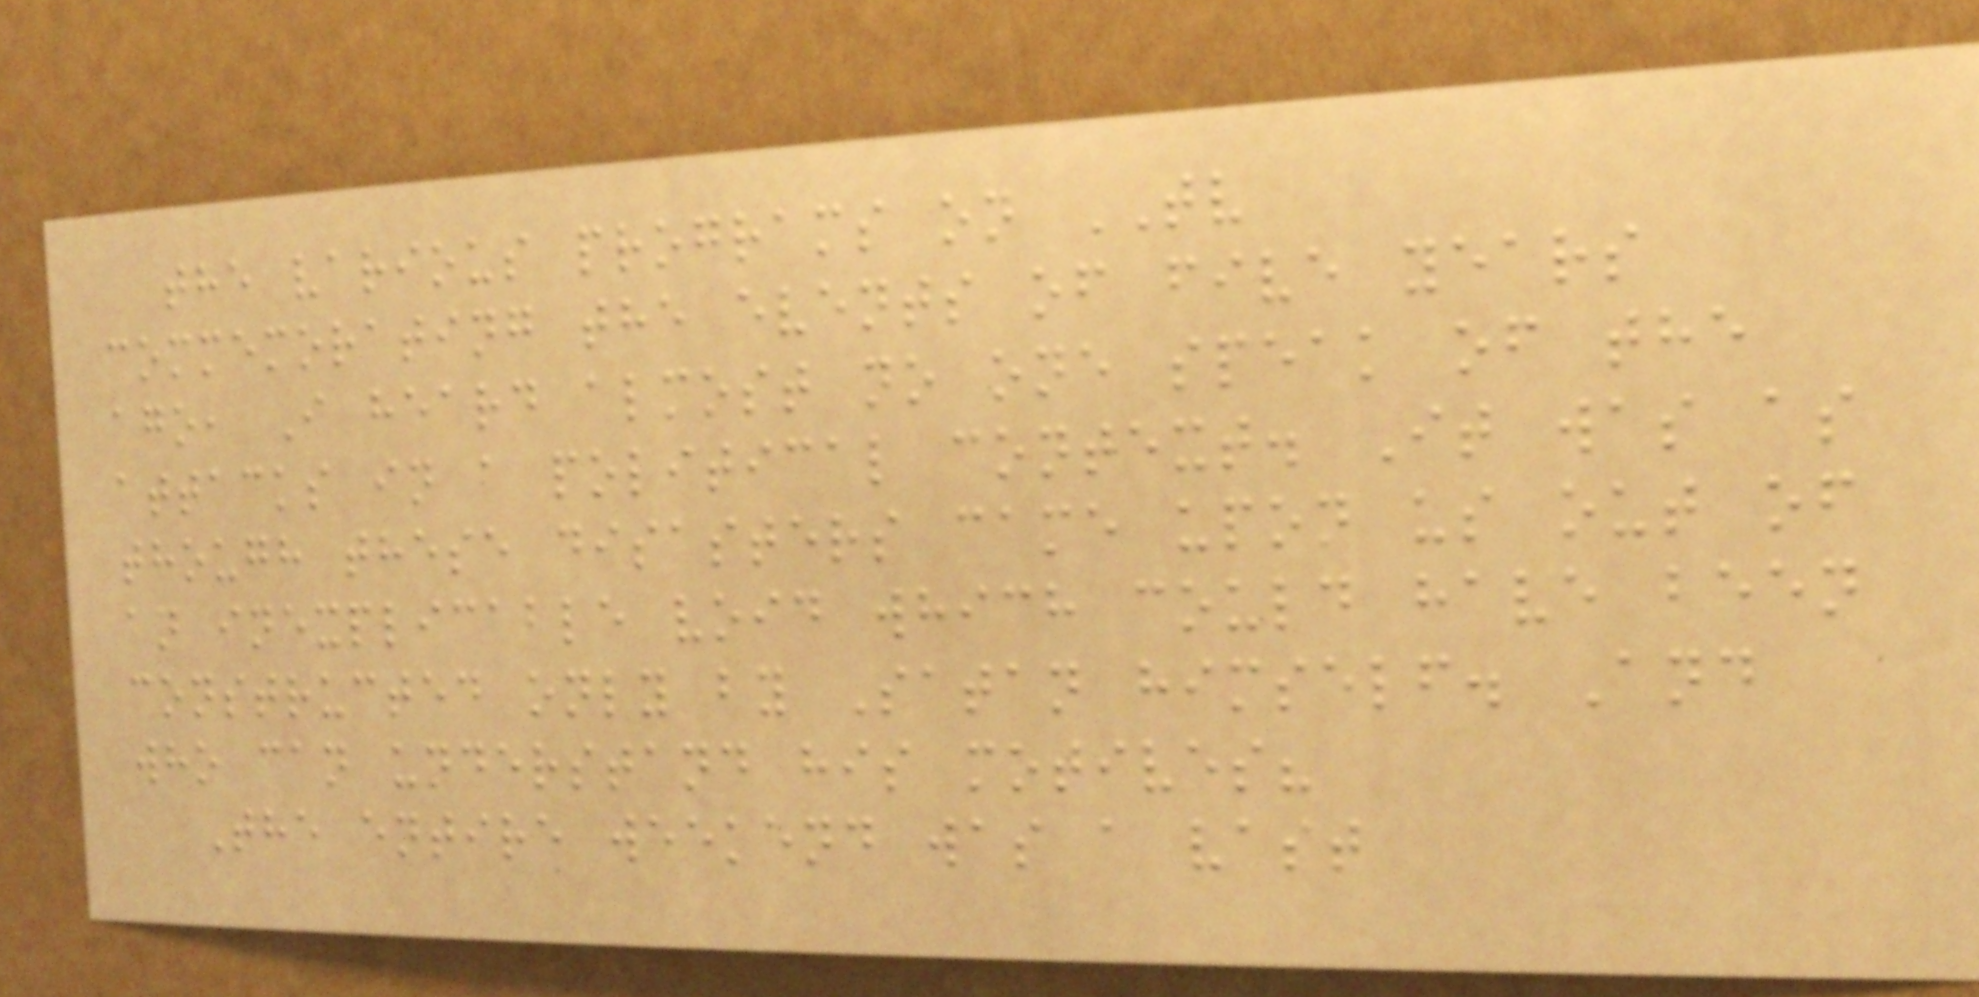the various programs on TV
commemorating the events of five years
ago, I heard almost no one speak of the
attacks in a political context. It was as
though these disasters came upon us out of
an inexplicable void which could have been
constructed only by Satan himself. And
who can understand his motives?
The entire weekend was a vast
